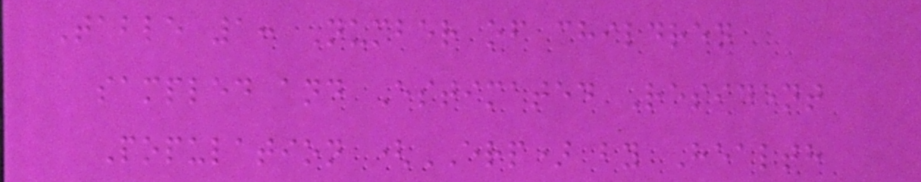Table 1: Number of children
sampled and Estimated Resident
Population (ERP) by Health
